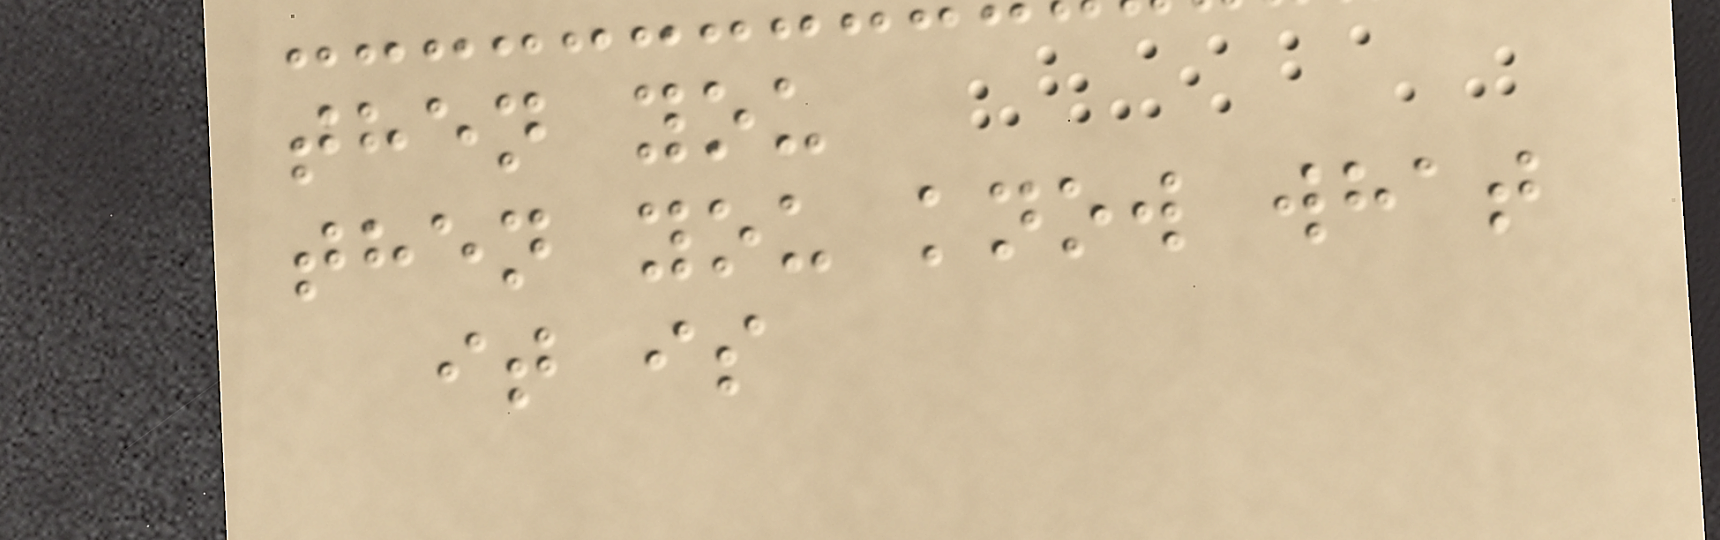then you
then you know what
it is
